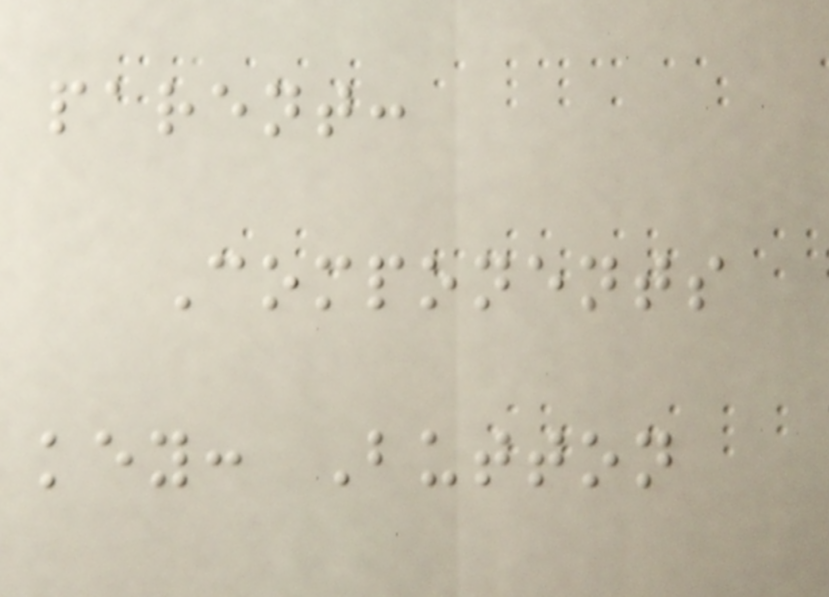parent:
Components
key: Button
